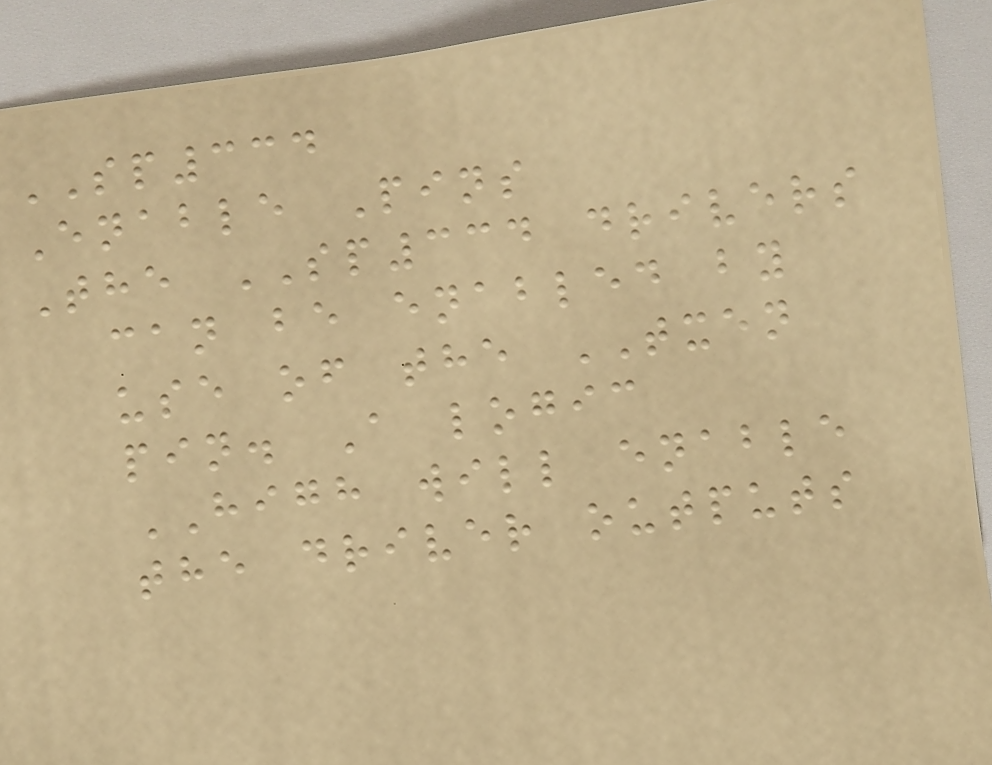SP334
Enable Pins
The SP334 drivers
can be enabled by
use of the TXEN
pin. A logic
HIGH will enable
the driver outputs
